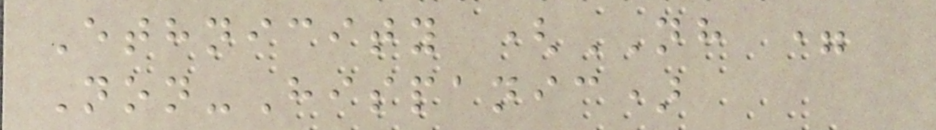Ethnicity (NH =
Non-Hispanic)
